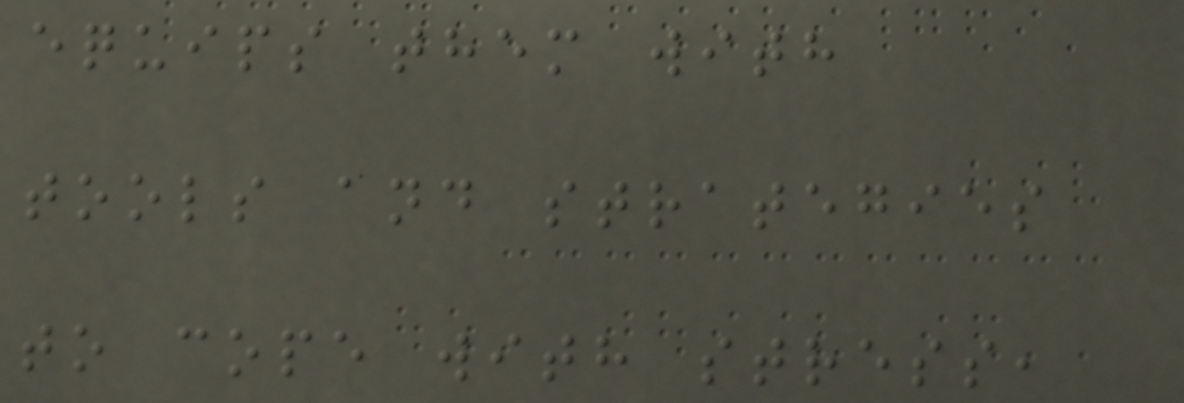equips them with
tools and strategies
to cope with stress,
